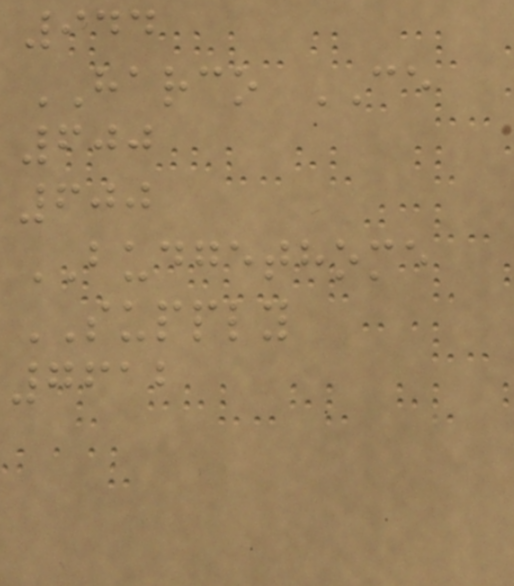944
HARCO CE
600
600
BUDGETHOME
SUPPLY
7612
